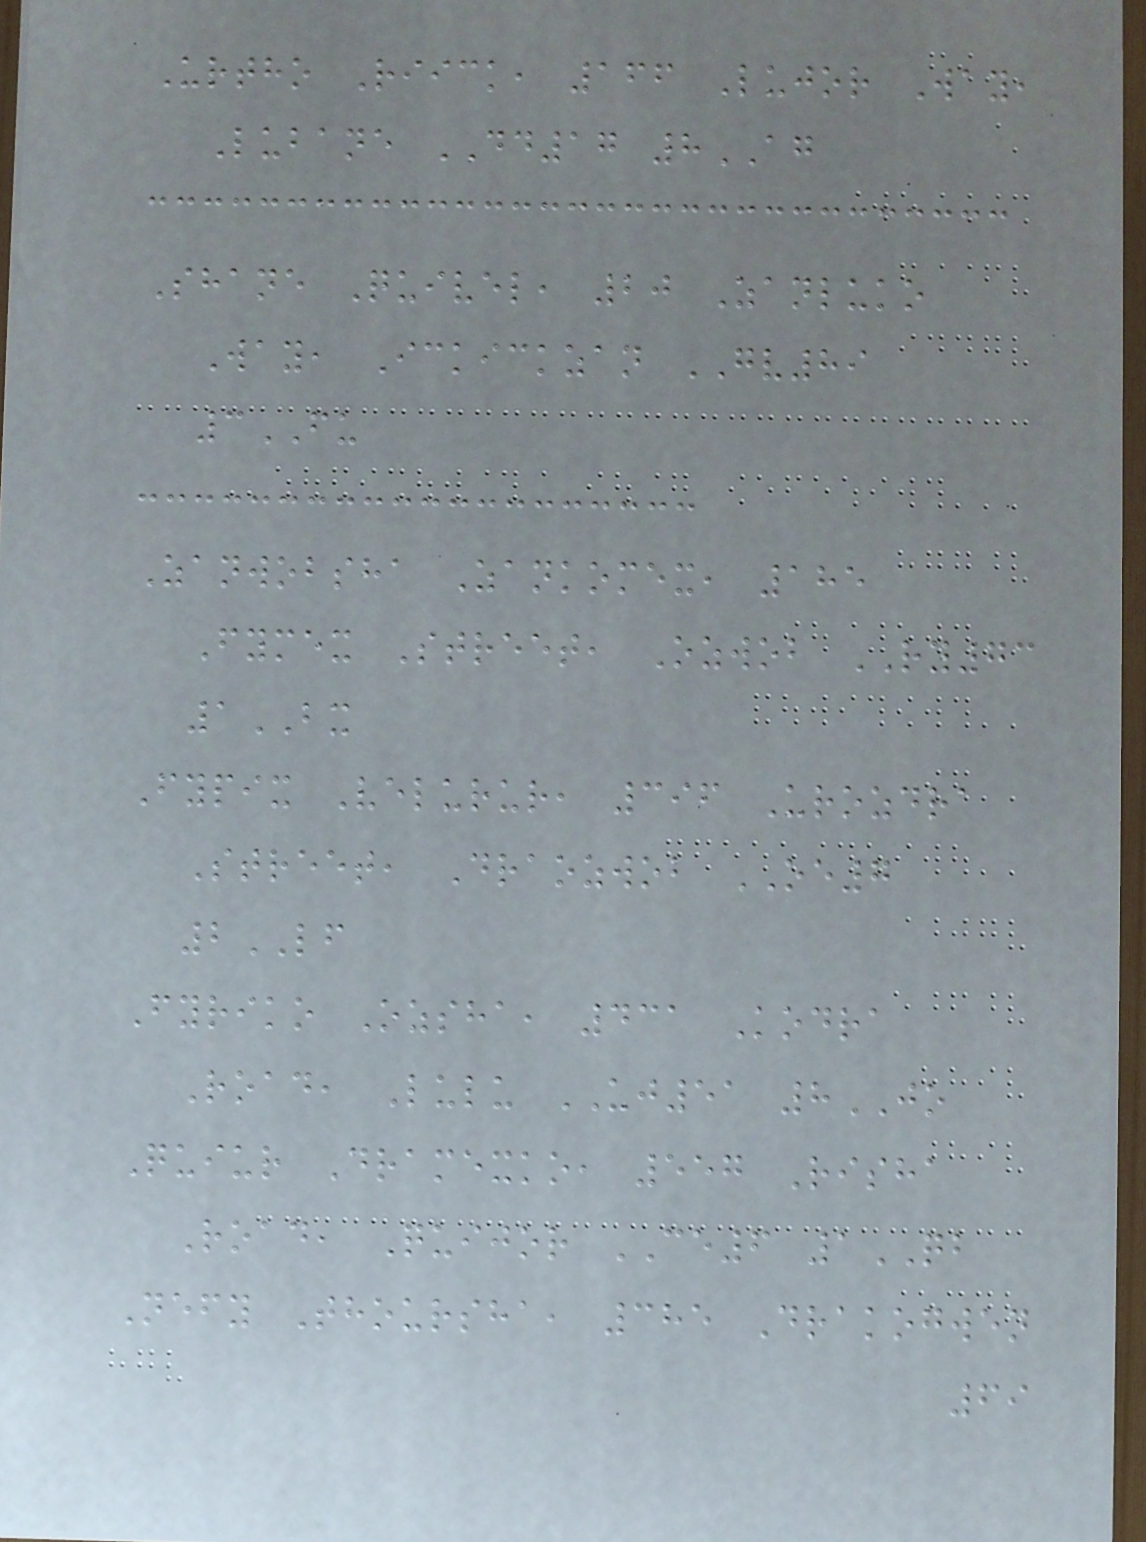Urtho Riick, 166 Lujor Way,
Lubane DD17 8AG
Shane Quivel, 20 Zanluko
Way, Ickickzan GV89
3FU
Zanwobsha Zankomex, 185
Fymex Street, Ozwob RY73
1BX
Fypix Velurur, 396 Urozdra
Street, Draozwob OE7
2LF
Fyriko Ozsha, 431 Kodra
Road, Lulu UJ51 8JO
Quiur Dramexko, 557 Risha
Road, Quijor CE6 1QB
Nefy Thoursha, 385 Drakogwen
69
